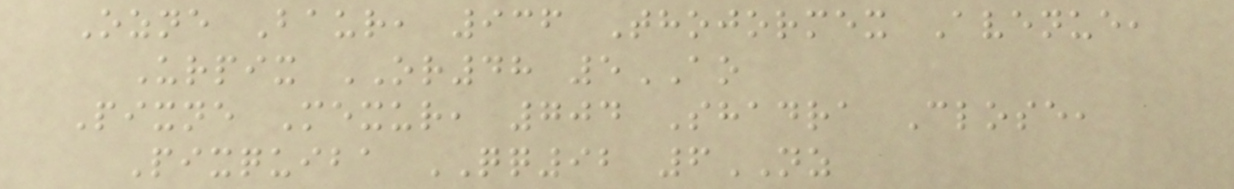Ozne Baur, 936 Thojormex Avenue,
Urpix OR48 5AO
Pixne Mexur, 704 Shadra Close,
Pixquiba QQ92 6NZ
